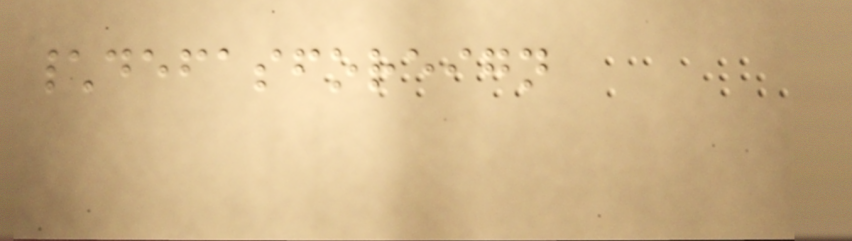\defasforeign
